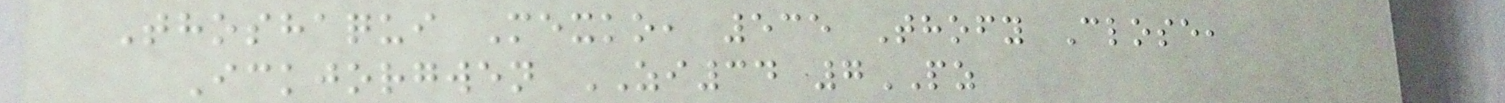Thoshaqui Mexko, 535 Thofy Close,
Ickjorgwen ZI34 7PZ
